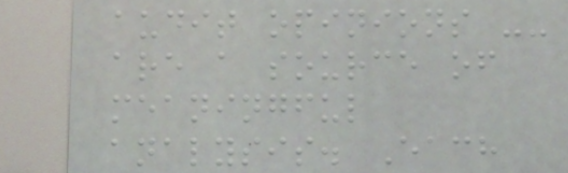audit opinions --
are a source of
meaningful
analysis. Each
